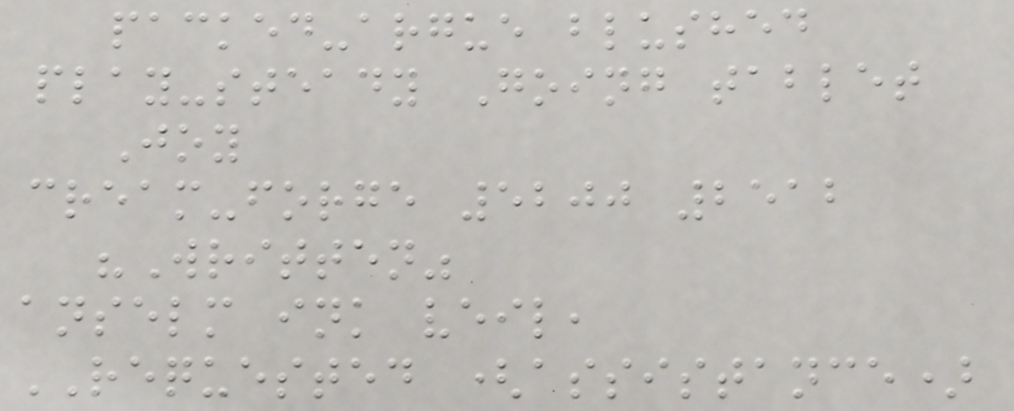packed-argue blushed
play-steady Going tablet
Joy
cream-forge 5200 2512
"Written"
anselm ink veil,
REQUESTED (assistance)
